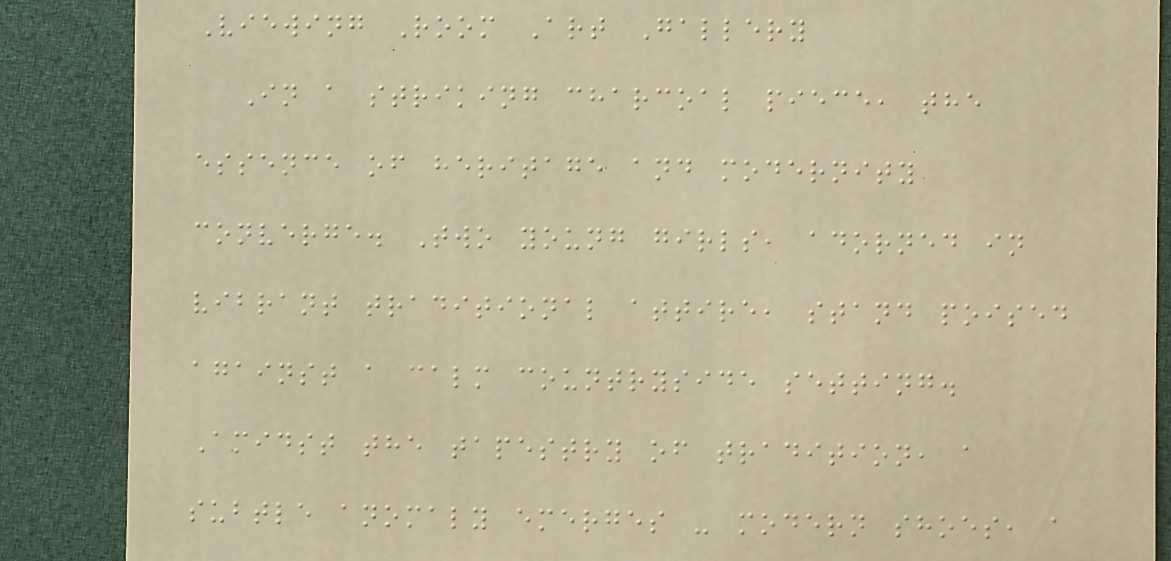Viewing Room Art Gallery
In a striking charcoal piece, the
essence of heritage and modernity
converge. Two young girls, adorned in
vibrant traditional attire, stand poised
against a calm countryside setting.
Amidst the tapestry of tradition, a
subtle anomaly emerges - modern shoes, a
